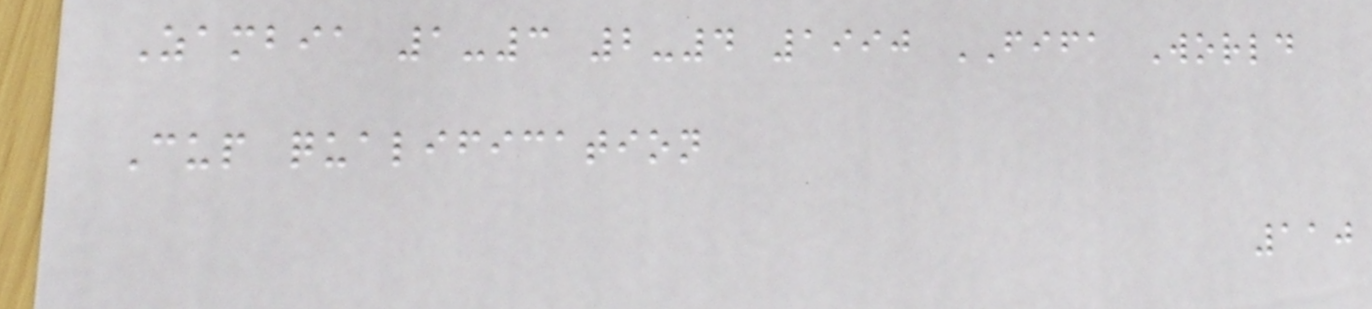Zambia 1-3 2-4 1990 FIFA World
Cup qualification
110
